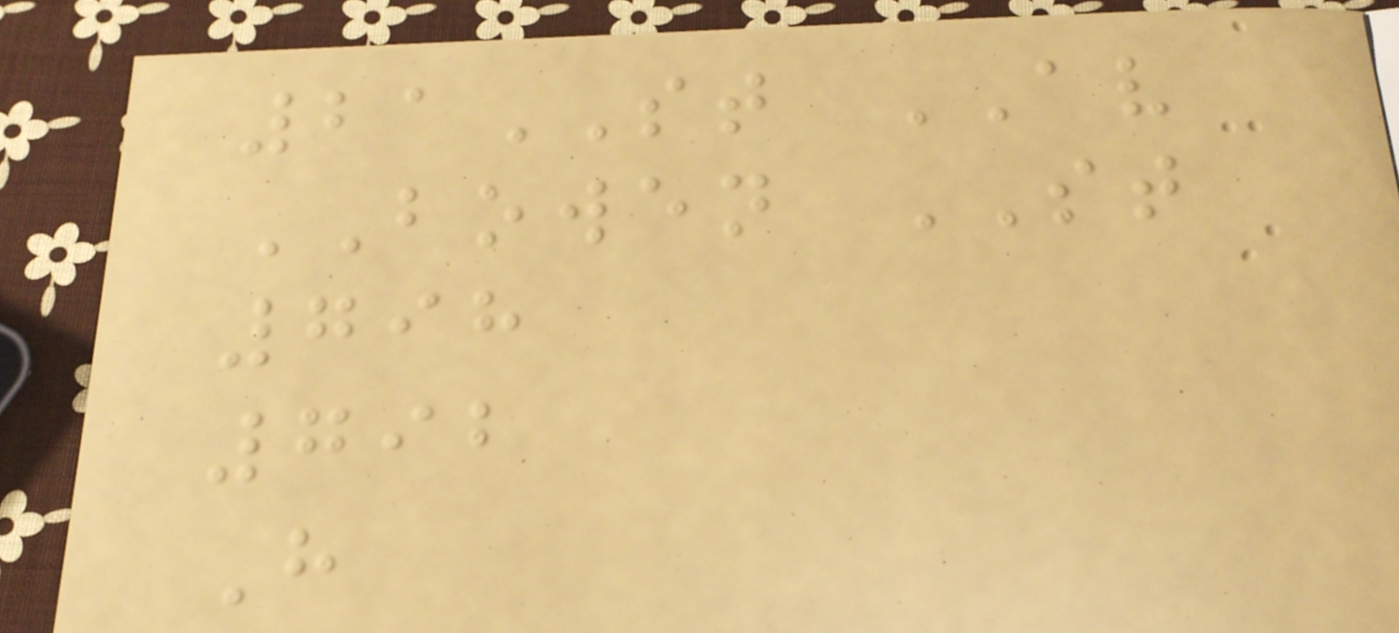21ST AV
BOWEN ST
798
792
H
